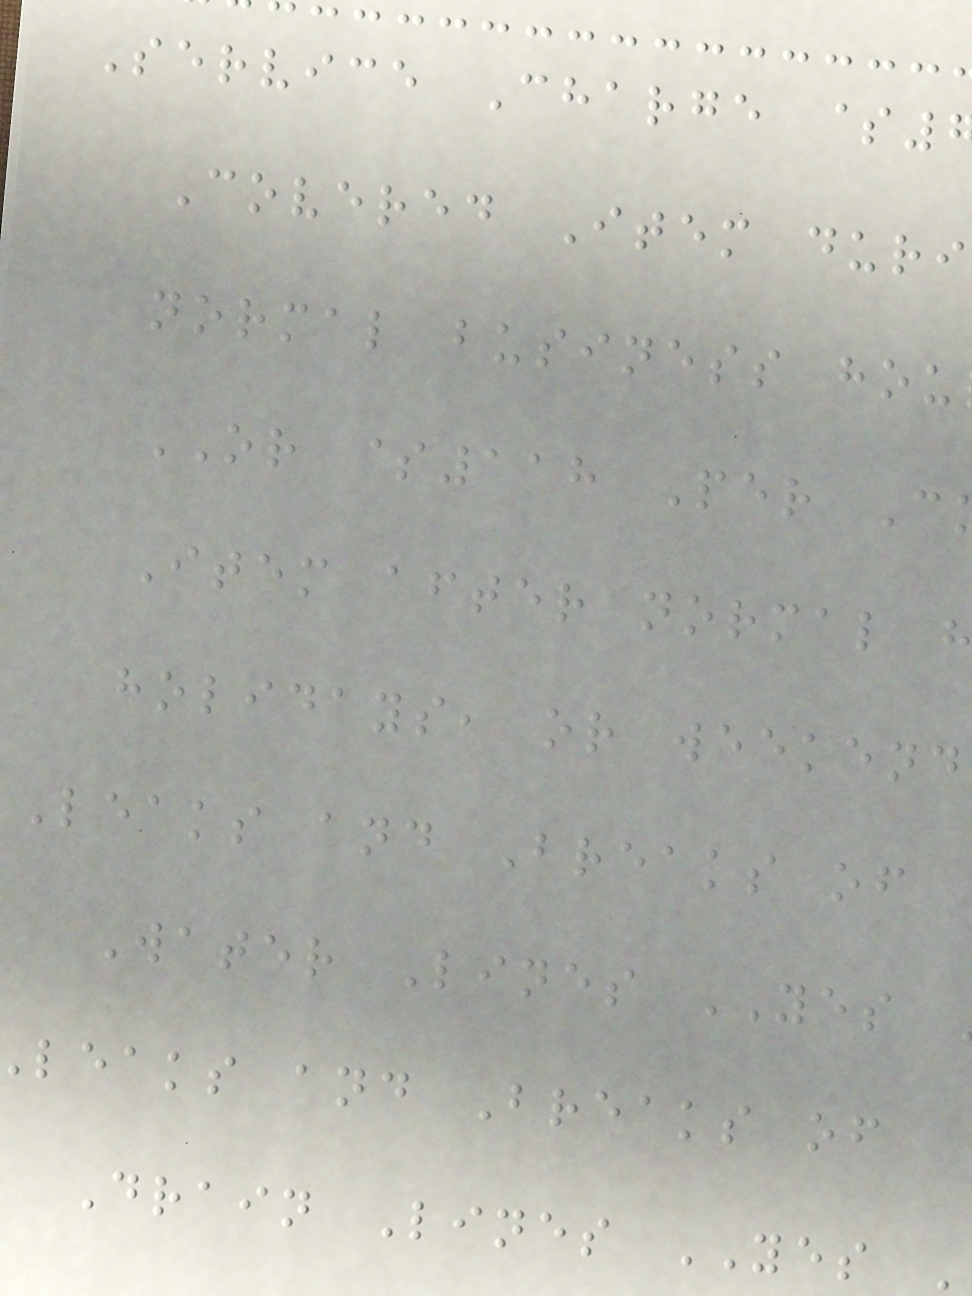Service Charge $
Covered Item duri
normal business hou
OR $118 Per C
Item after normal h
holidays, or weekend
Leaks and Breaks of
Water Lines YES
leaks and Breaks of
Drain Lines YES
